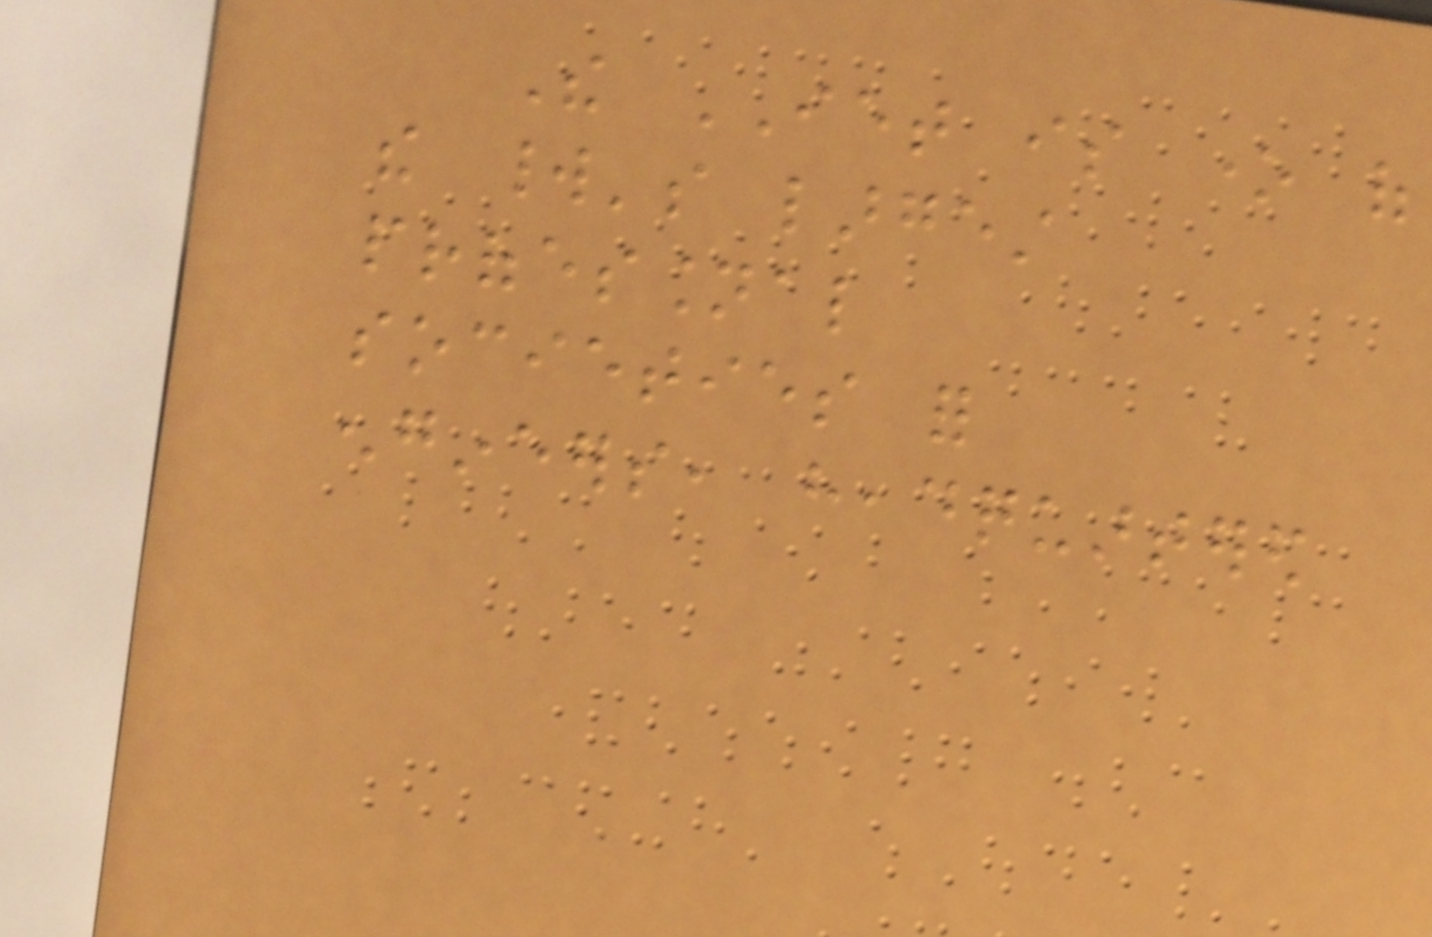The IET is one of
the world's largest
professional
societies for
engineers, headquartered
